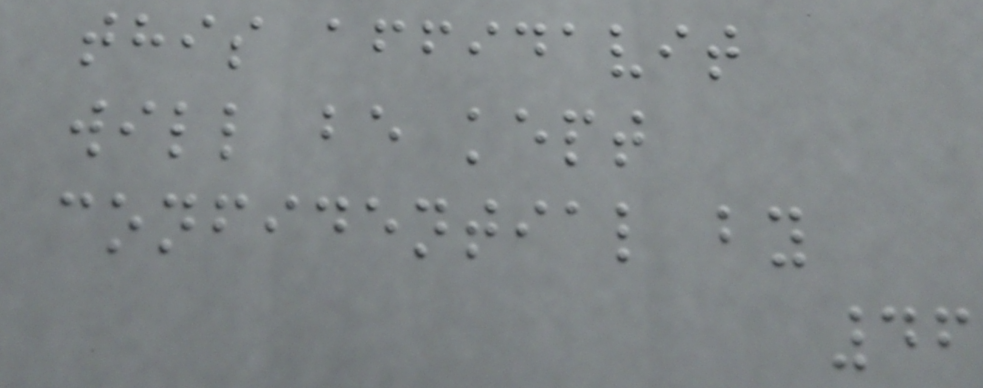this affidavit
will be kept
confidential by
46
